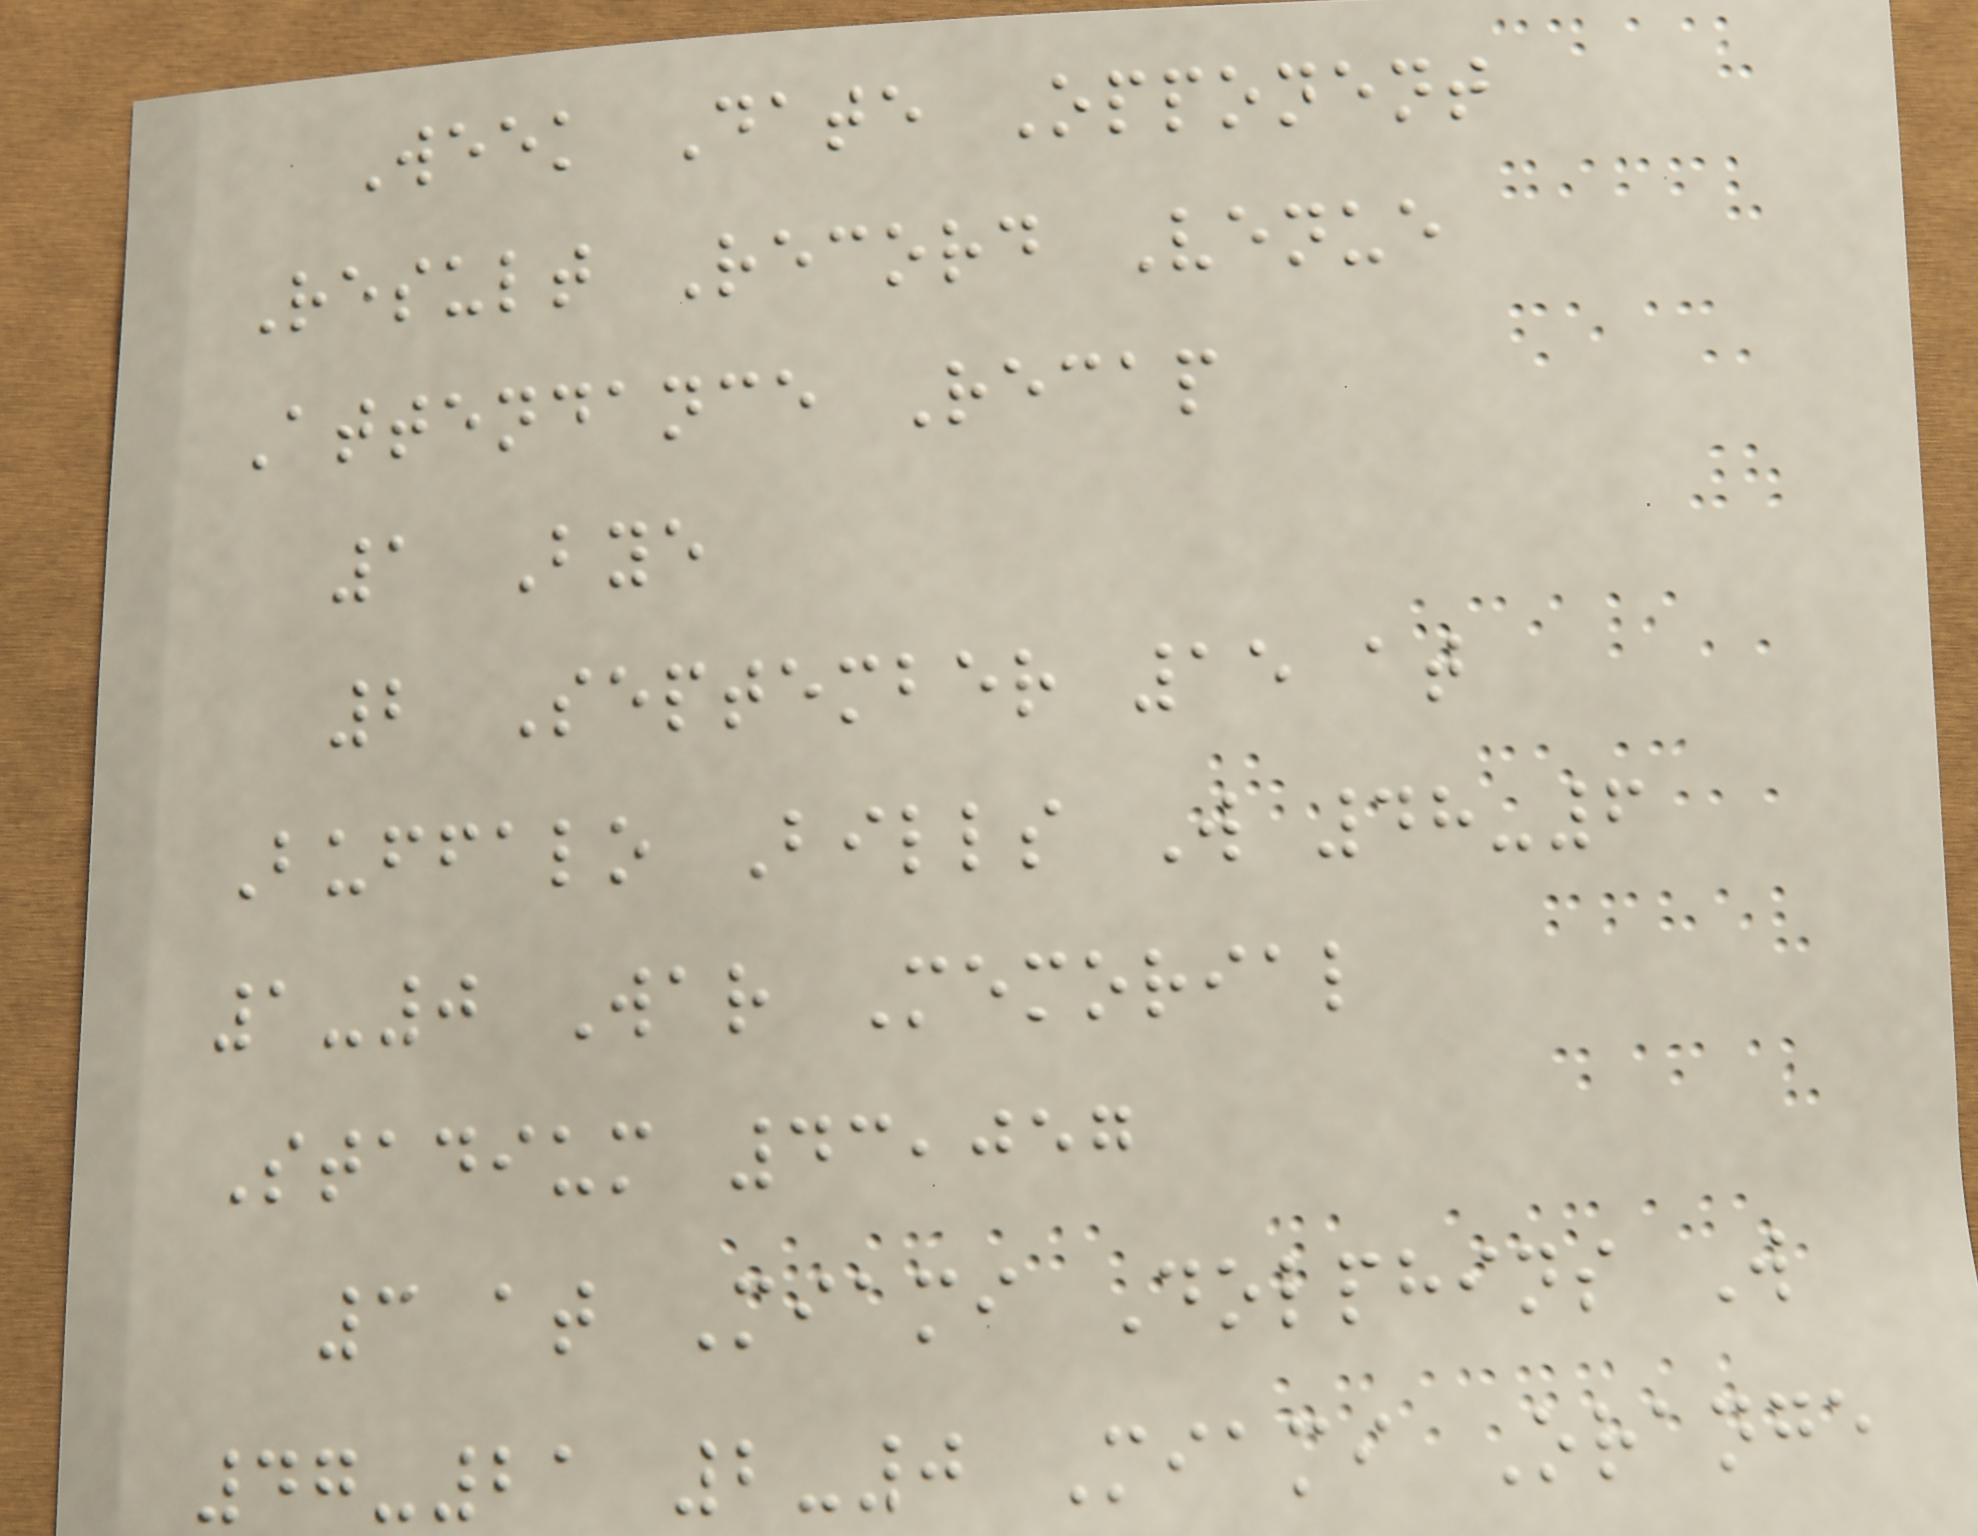Week Date Opponent
Result Record Venue
Attendance Recap
1 Bye
2 September 15 at
Buffalo Bills W 48-6
1-0 War Memorial
Stadium 43,057
3 at Miami Dolphins W
47-21 2-0 Miami Orange
